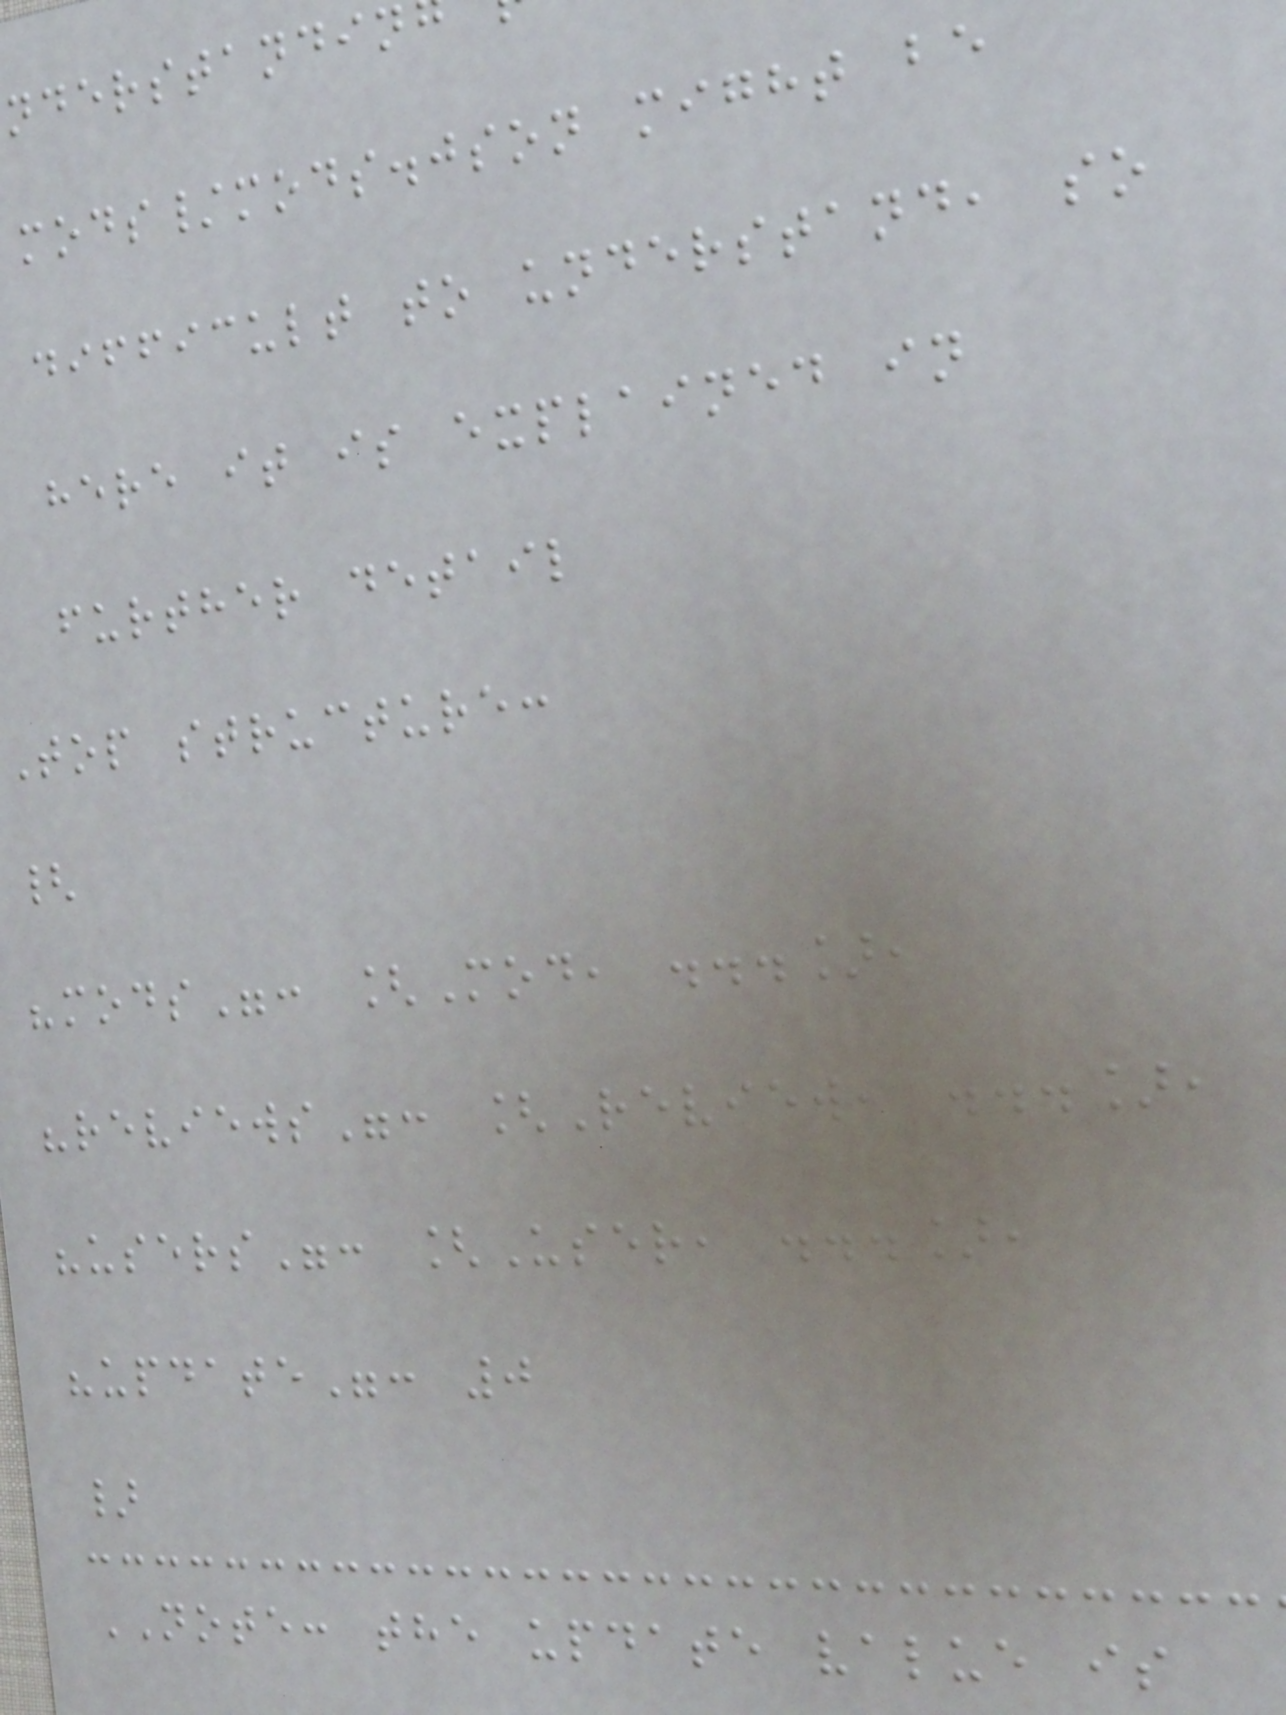mods/mods.json might be
difficult to understand, so
here it is explained in
further detail
Top structure:
{
"mods": [Mod, ...],
"reviews": [Review, ...],
"users": [User, ...],
"update": 0
}
NOTE: the update value is
